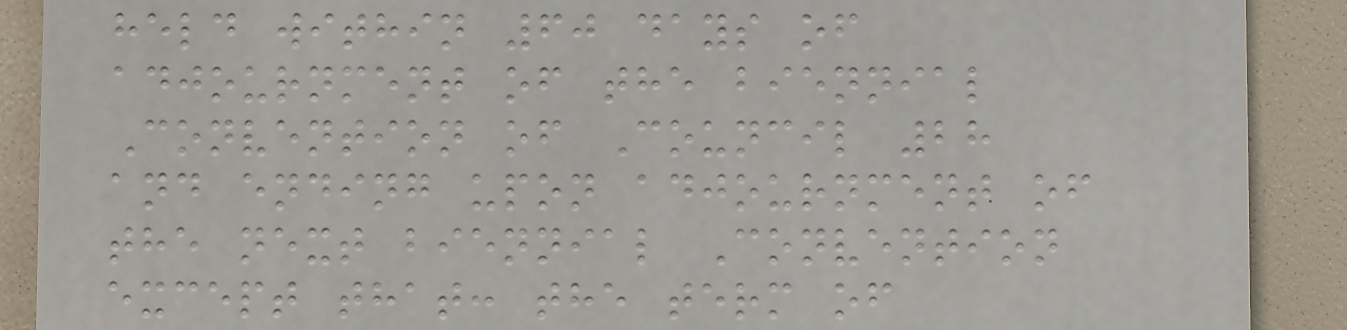held within 60 days of
adjournment of the biennial
Convention of Council 28
and ending upon adjournment of
the next biennial Convention
except that: the term of
